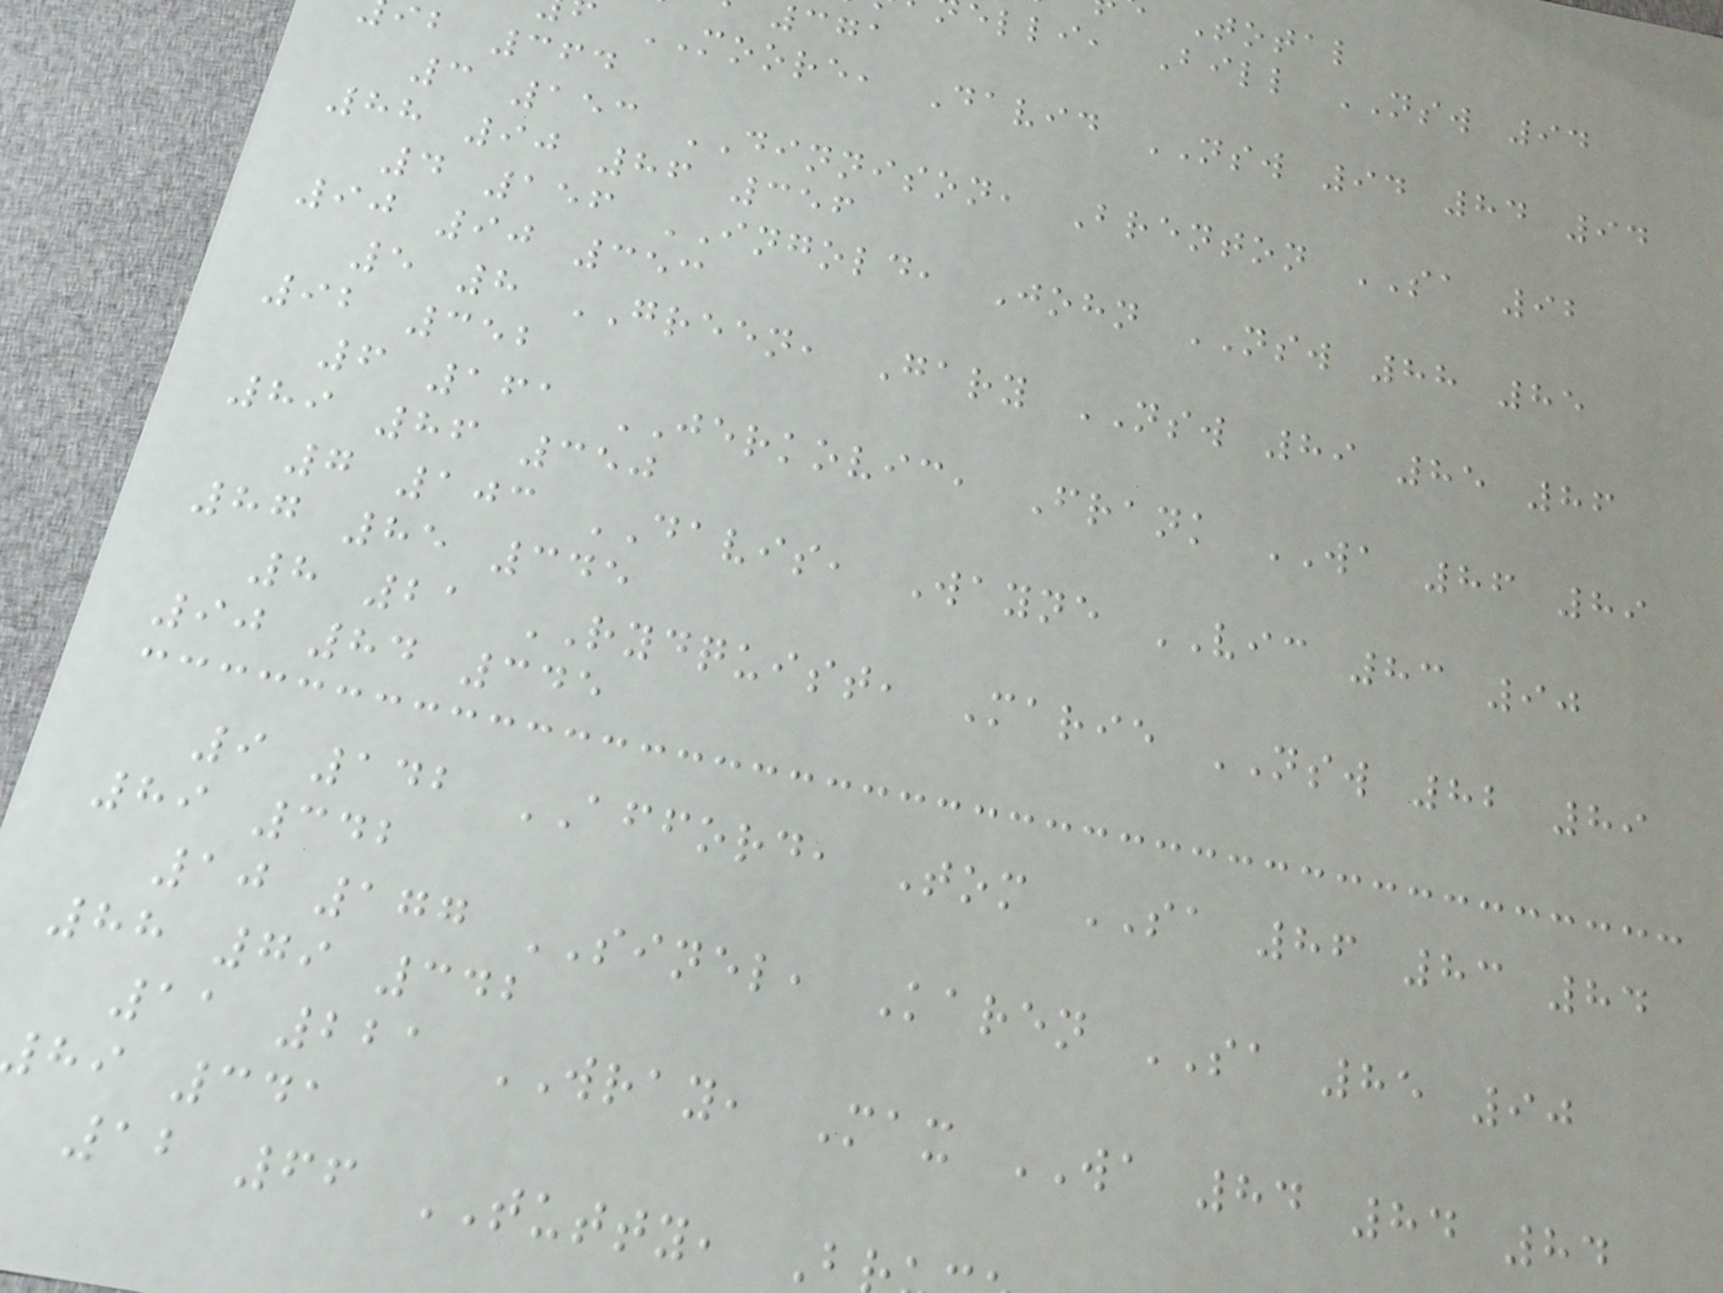elli, Bill NSW 94
371
MOORE, David NSW 94 84 94
ib 364
3 153 DINNISON, Brenton SA 92
88 90 86 356
4 156 INGOLD, John NSW 88 85
90 90 353
5 8 GREEN, Gary NSW 89 85 86
92 352
6 161 JERKOVIC, Frank WA 86 89
89 86 350
7 103 DAVIS, Wayne VIC 83 90
87 85 345
8 21 RYDQUIST, Marie NSW 82 89
90 84 345
9 142 AFFORD, Tom SA 86 83 84
89 342
10 177 SINEL, Karen SA 85 90
88 79 342
11 221 WRAY, Max WA 84 84 84
hi 341
12 66 TUTTY, B
